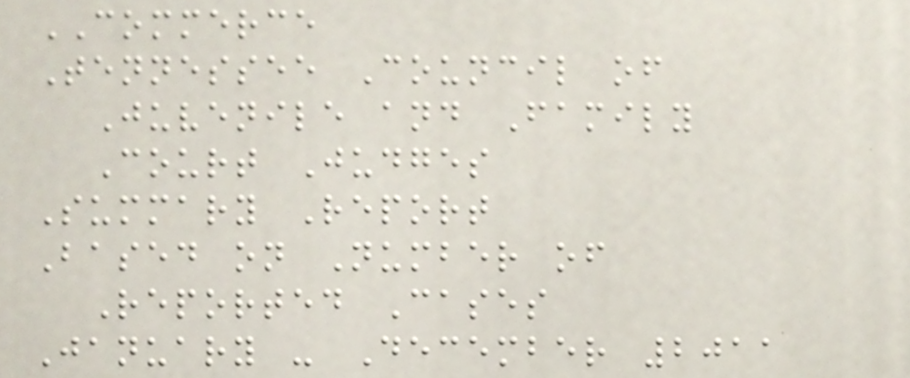COMMERCE
Tennessee Council of
Juvenile and Family
Court Judges
Summary Report
Based on Number of
Reported Cases
January - December 2011
